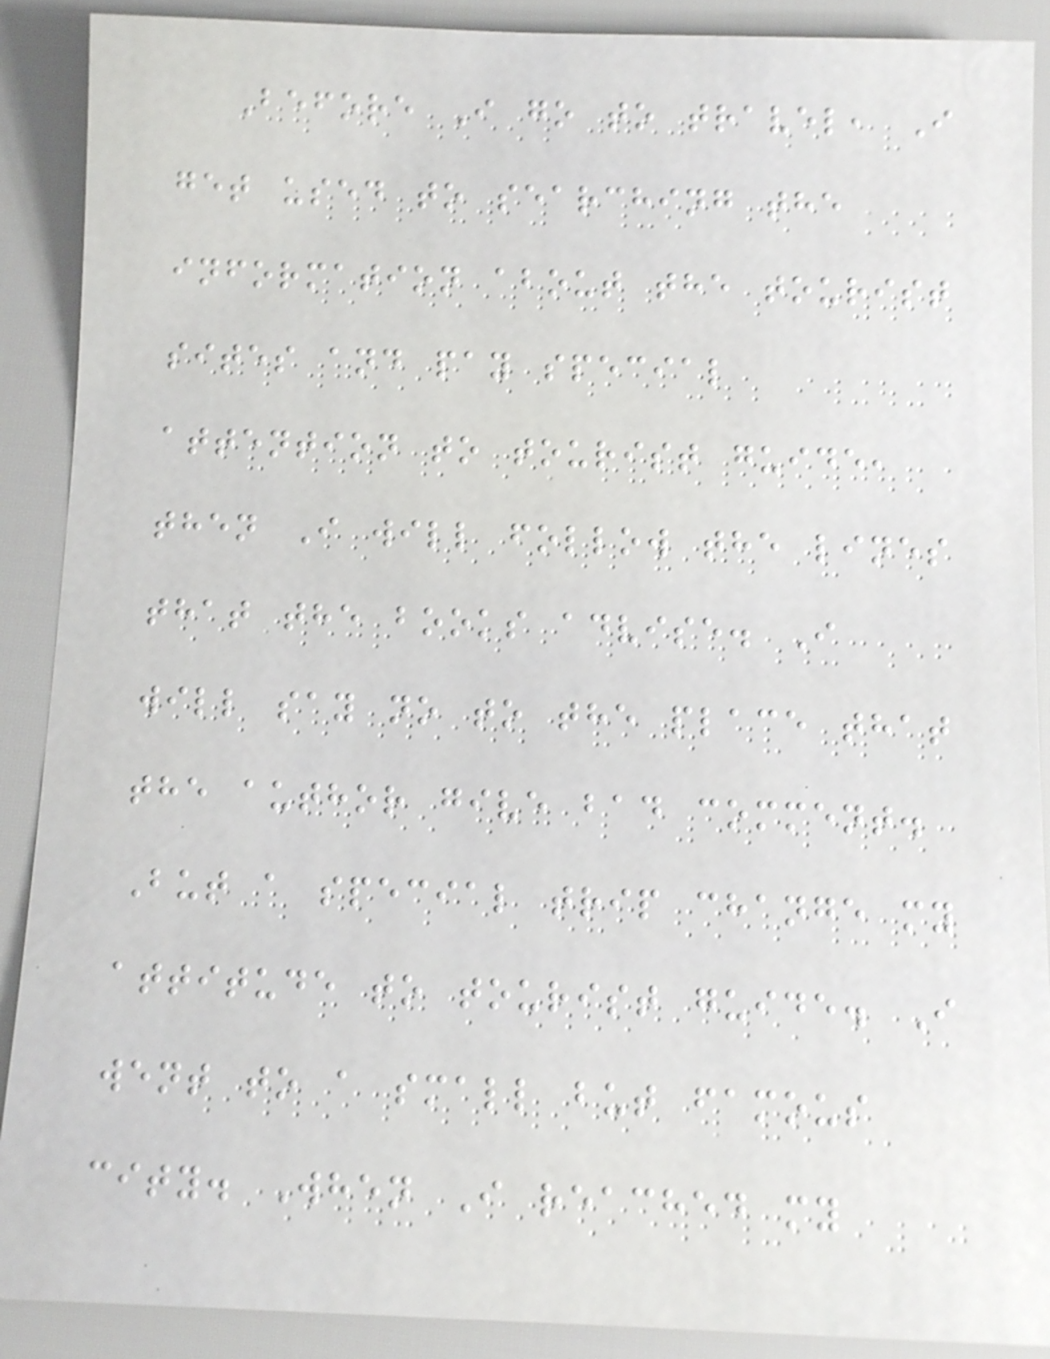Before I go to travel, I
get used to searching the
information about the tourist
sites and pay special
attention to tourist guide,
then I will follow the lines
that the books advise. I
will say no to the place that
the author give bad comment.
But a special trip change my
attitude to tourist guide. I
went to a small but famous
city. When I reached my
